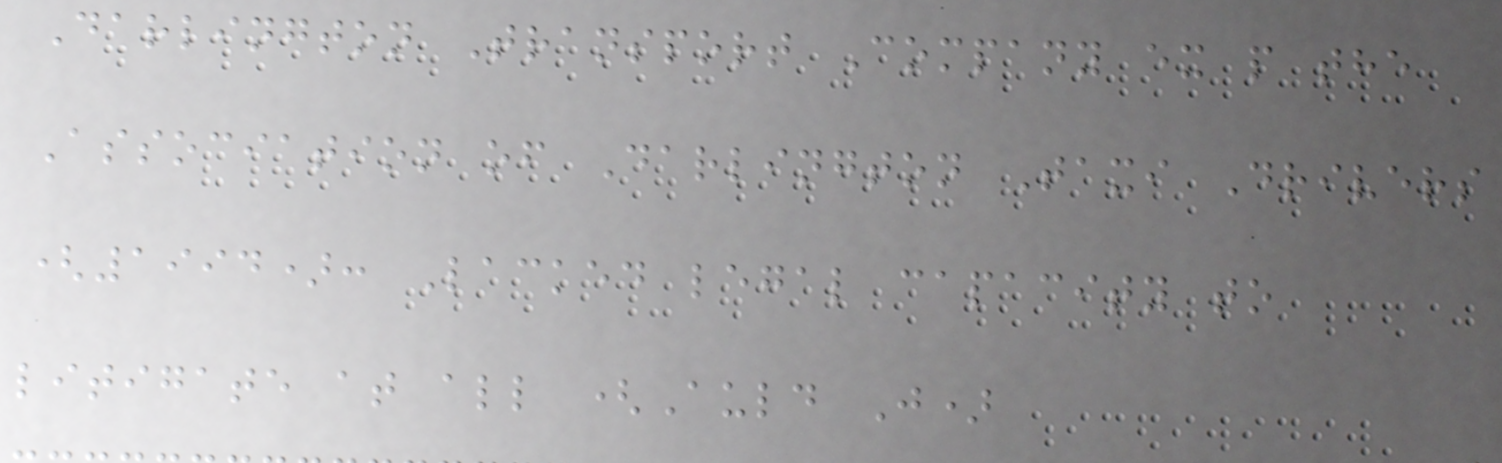Darlington Transport Company ex p the
Association of Darlington Taxi Drivers
(1994): Lacked legal capacity to
litigate at all (Auld J)
